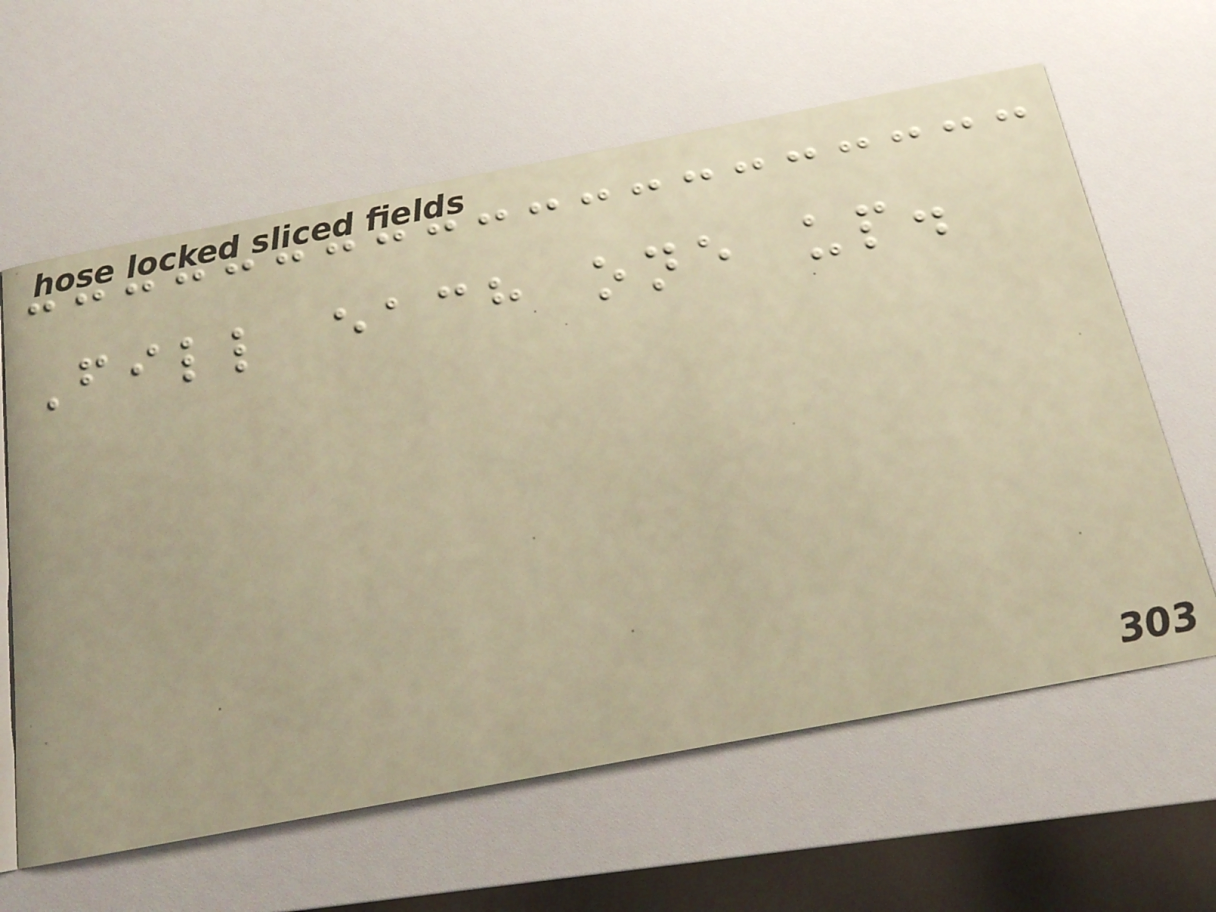Fill each one up.
